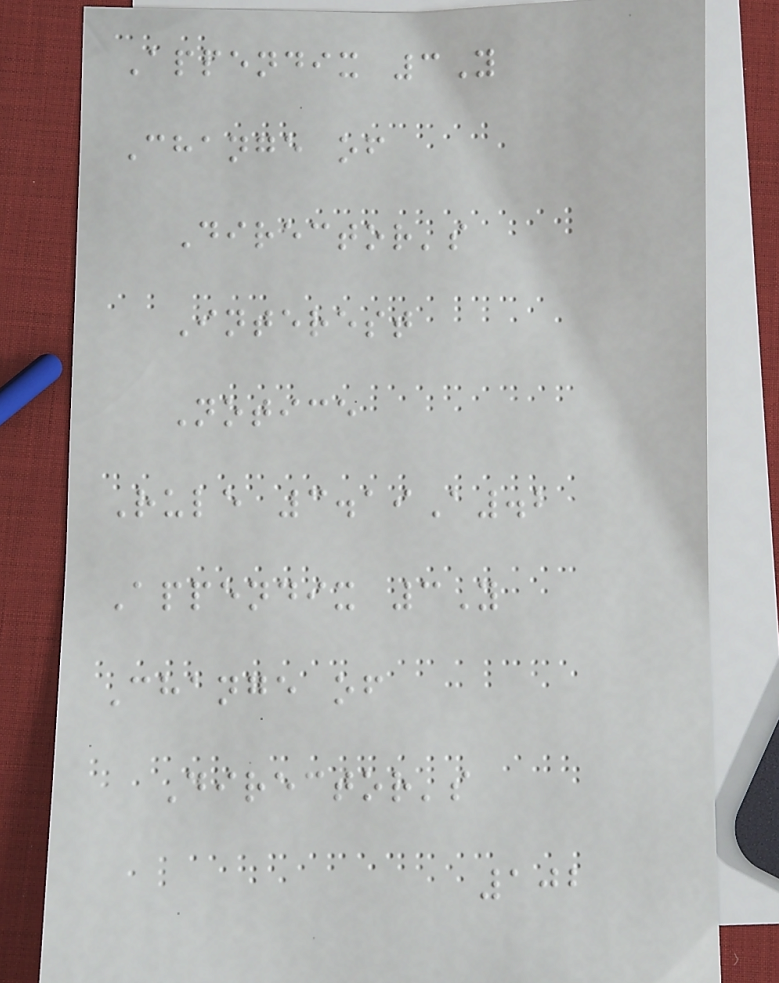Appendix 3Y
Change of
Director's
Interest
Notice
Rule 3.19A.2
Appendix 3Y
Change of
Director's
102
